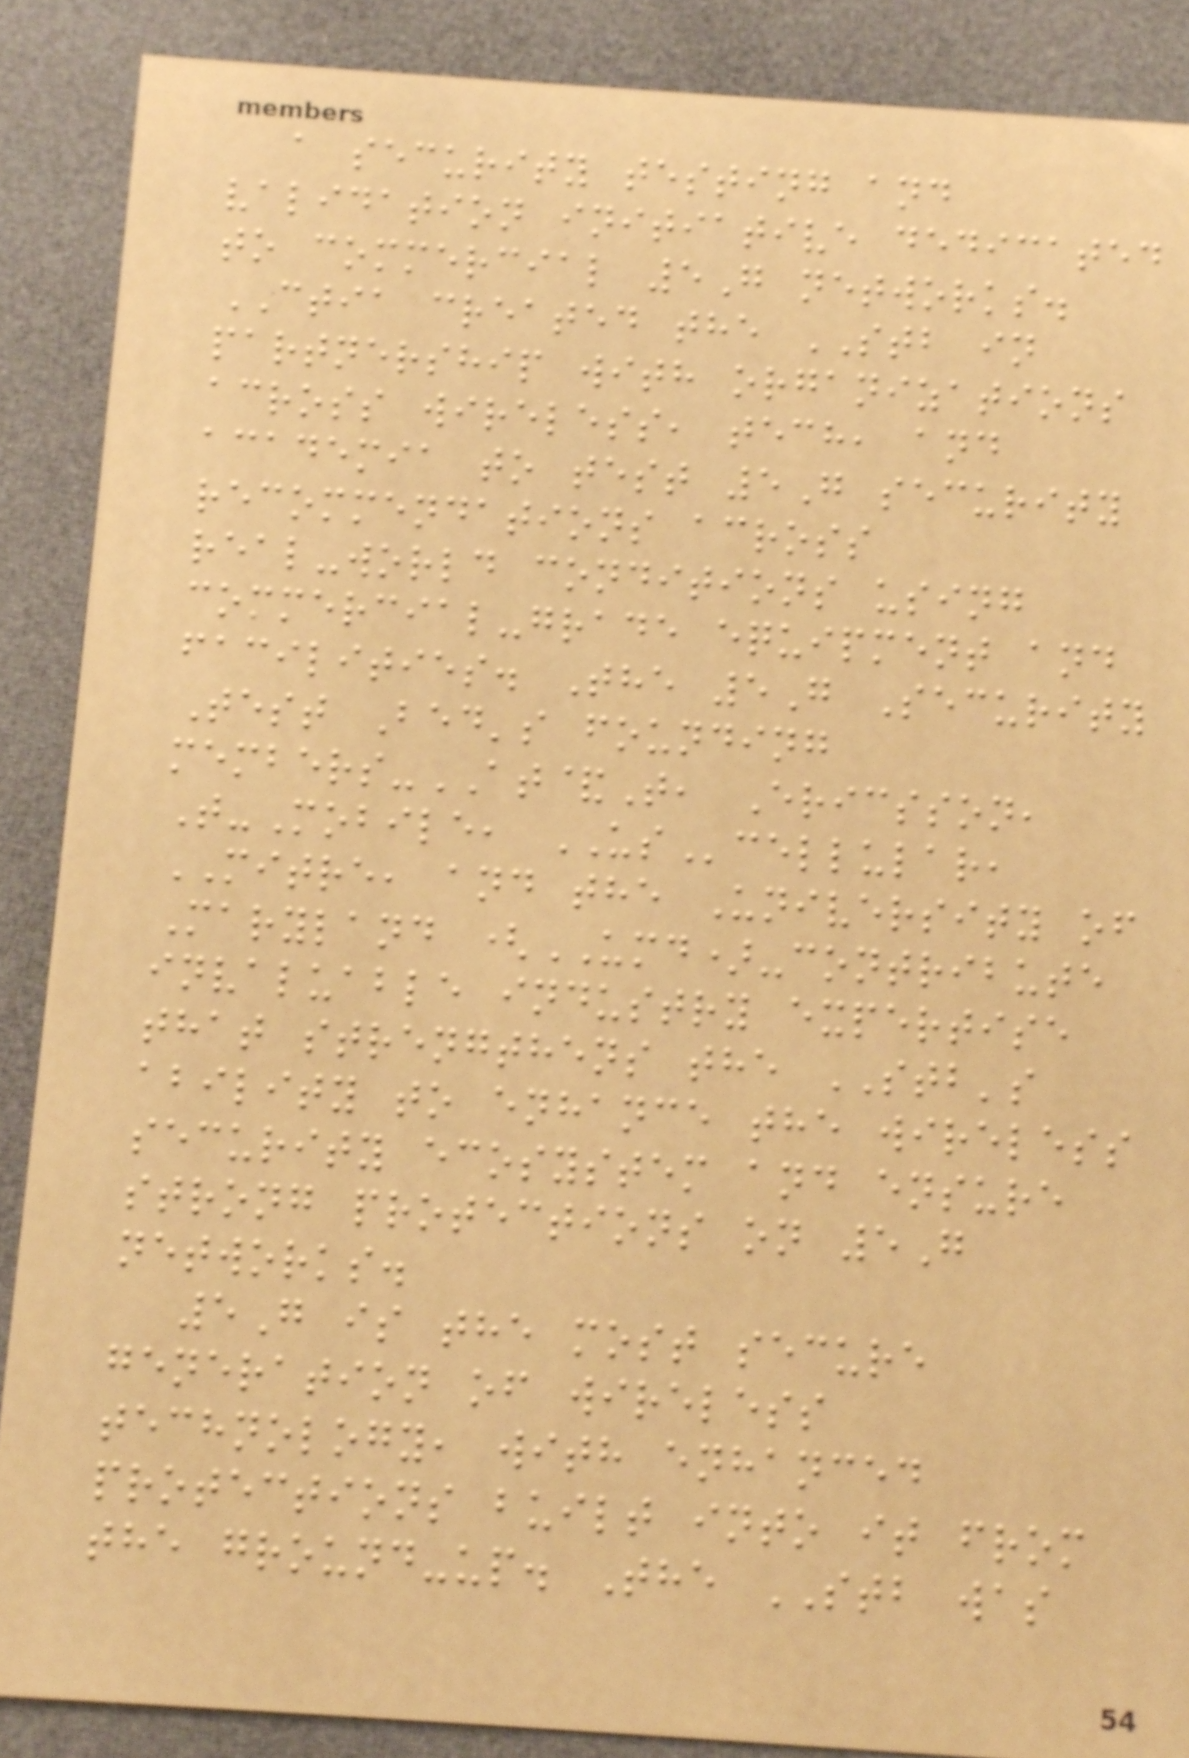a security testing and
validation initiative dedicated
to commercial 5G networks.
CTIA created the STB in
partnership with organizations
across wireless, tech, and
academia to test 5G security
recommendations across
real-world conditions using
commercial-grade equipment and
facilities. The 5G Security
Test Bed's founding
members-AT&T, Ericsson,
T-Mobile, UScellular,
MITRE, and the University of
Maryland (UMD)-contribute
invaluable industry expertise
that strengthens the STB's
ability to enhance the wireless
security ecosystem and ensure
strong protections on 5G
networks.
5G is the most secure
generation of wireless
technology, with enhanced
protections built into it from
the ground-up. The STB was
